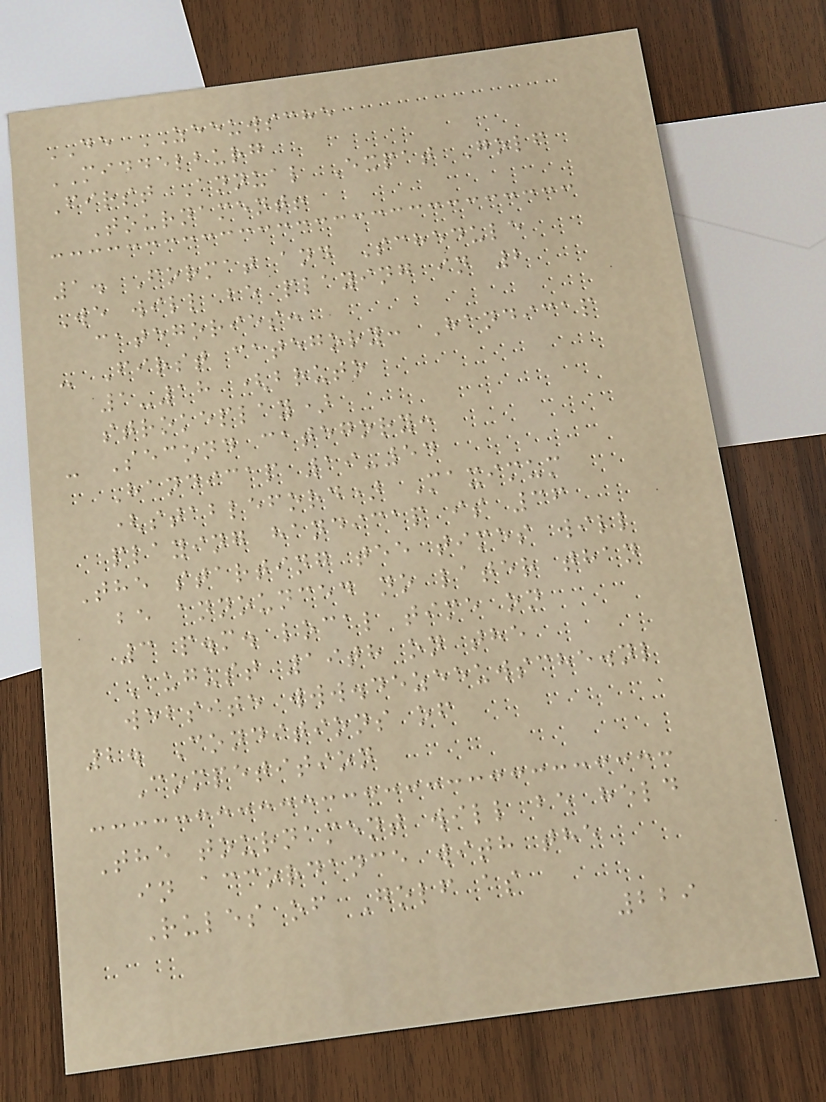DE ZEEUWSCHE
MIDDELBURG
First Annual Expat Golf
Tournament!
1. Format and Schedule
We will be playing in 2
categories:
- First category: Handicap
1-18 (bruto
strokeplay)
- Second category:
Handicap 19-54
(stableford) Maximum
playing handicap is 36
The starting tee times will
be announced no later than
3 p.m. local time on
August 19th on the
website www.dezeeuwsche.nl
2. Conditions of
Competition
The tournament will be held
in accordance with the
Rules of Golf as
229
